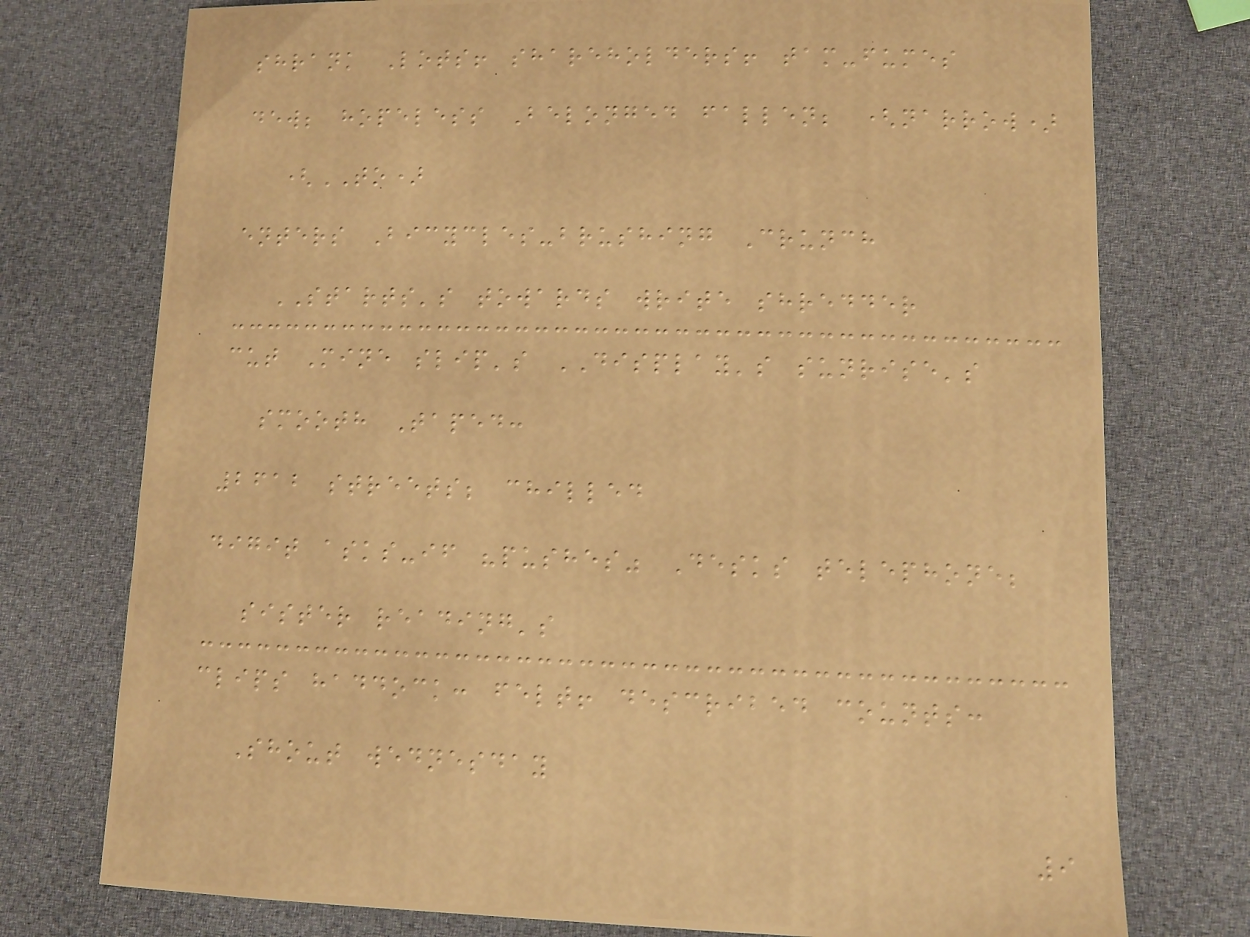shrank Lots! shareholders! tam-fumes
dew; hopeless Belonged fallen; (narrow)
(TO)
enters Bicycles-brushing Crunch
STARTS's towards write shredder
cut Mine slip's DISPLAY's sunrise's
smooth Taped:
2612 streets; chilled
digit asks-if "pushes" Desks telephone;
sister reading's
clips haddock: felt! described counts:
Shout wednesday
9
